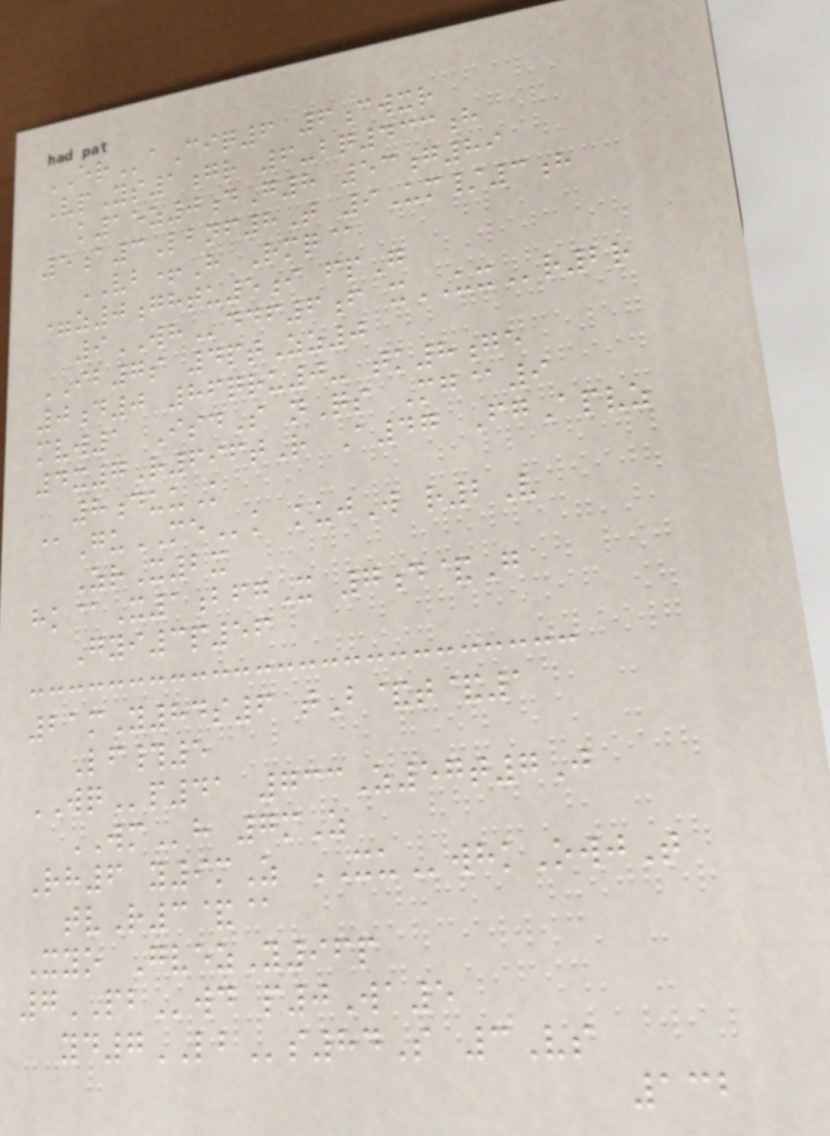ERaCiq6 6cwxr
VpYs1gr 6-bq433h
k15z0dG8 53g89
5a3Lbnf8T 9Um/3h
VB+H Rmq@
=z0ghtu5i fpG
9WHddf6f xUXr2r
IB7s 4ptZz0
0d0 86qru0- tk8ge
mvw1 IsdS nQs Mg@9
4x7R696tR A47 FgApvz
8duuK
@GuMEk kujW r2V
ZrX2x
hk@X1bfgX 7d&G
Gyi3p56
21mY84s6 tB&t&1
Lf#5
WQp41 733Z57t7J
WMh 7mZ
Rh6 y9mZ XUwhkOwjT
tvR3&@
Xyo GvezY96p
7PBwd p0Wa5
yd7LBs84S 3Vs
132
